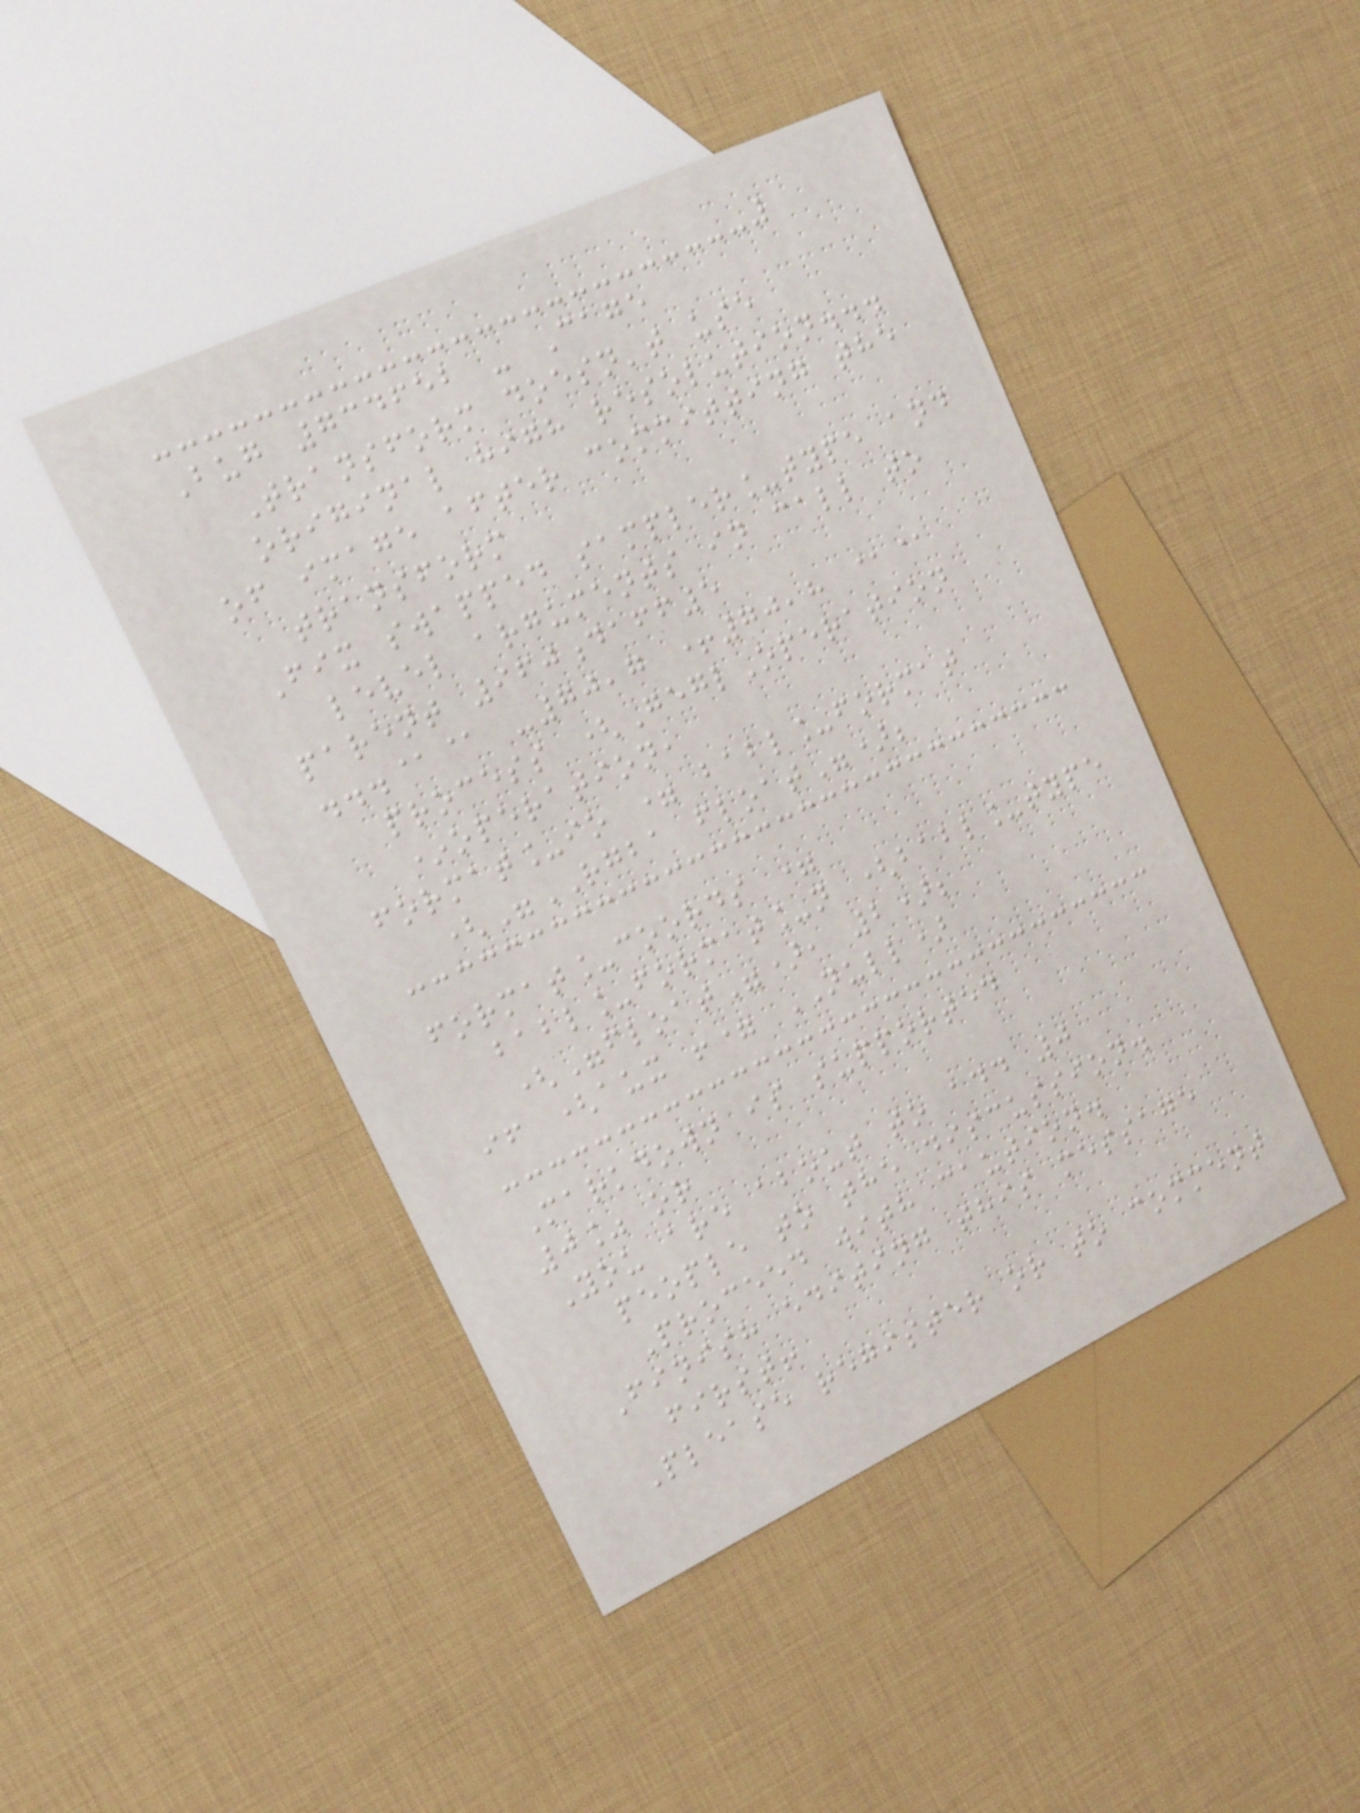Bug 734652 - Cage
Transform doesn't use
original high resolution...
of image after committing the
transform
Fix swapped sampler_type and
level arguments in call to
parent 960daff5
...@@ -70,7 +70,8 @@
process (GeglOperation
*operation,
format_io = babl_format
("RGBA float");
format_coords =
babl_format_n (babl_type
("float"), 2);
if (aux != NULL)
Markdown is supported
0% or
You are about to add 0
people to the discussion.
Proceed with caution.
Finish editing this message
first!
Please register or to comment
